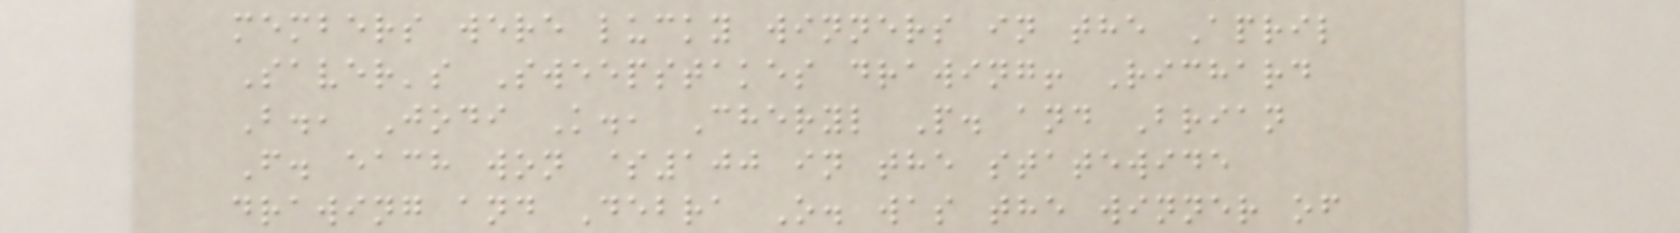members were lucky winners in the April
Saver's Sweepstakes drawing! Richard
B., Jodi K., Cheryl P. and Brian
F. each won $100 in the statewide
drawing and Debra O. was the winner of
